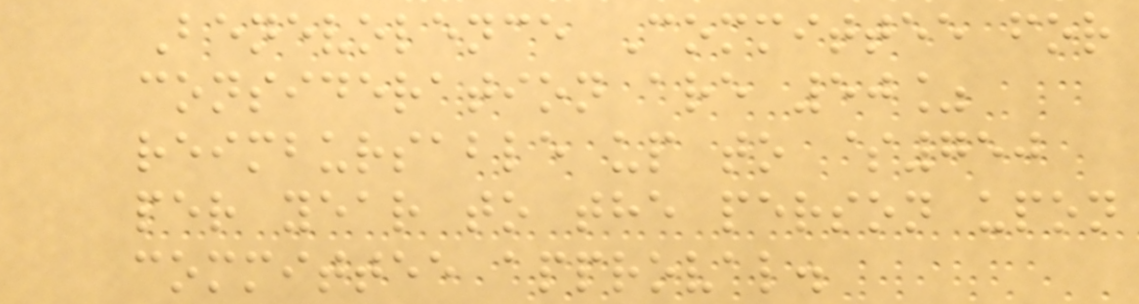Benevolence Committee for
consideration are 50%
reimbursable up to $750
per year to the person upon
committee approval.
